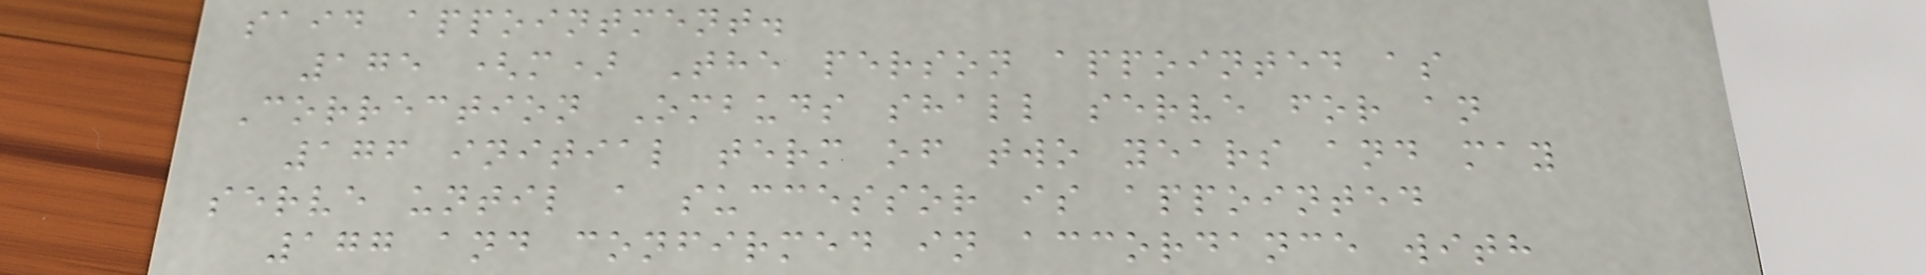said appointment.
175 (m) The person appointed as
Correction Ombuds shall serve for an
176 initial term of two years and may
serve until a successor is appointed
177 and confirmed in accordance with
